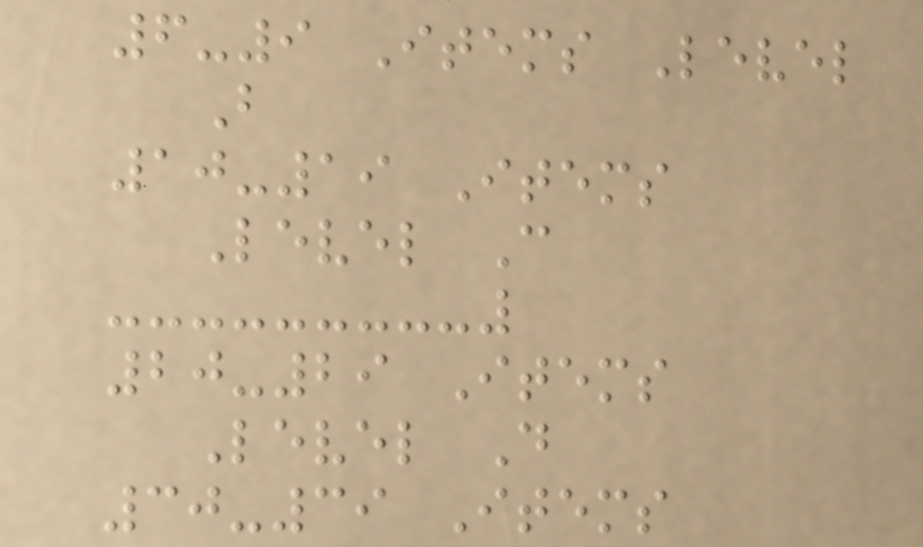6-9 Items Level
B
10-19 Items
Level C
20-29 Items
Level D
30-39 Items
